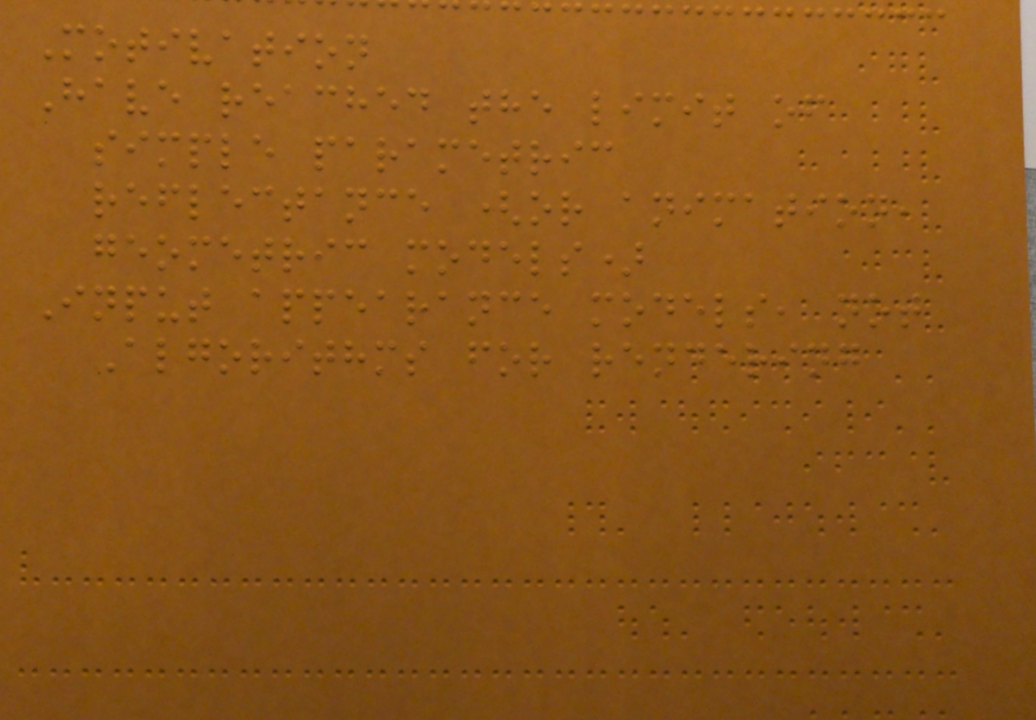Motivation
Have reached the limit of
simple parametric
reflectance (or animation,
geometric models)
Input appearance models, not
Algorithms for rendering
